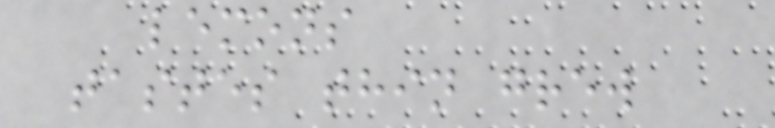lemons
tastes thin grew
